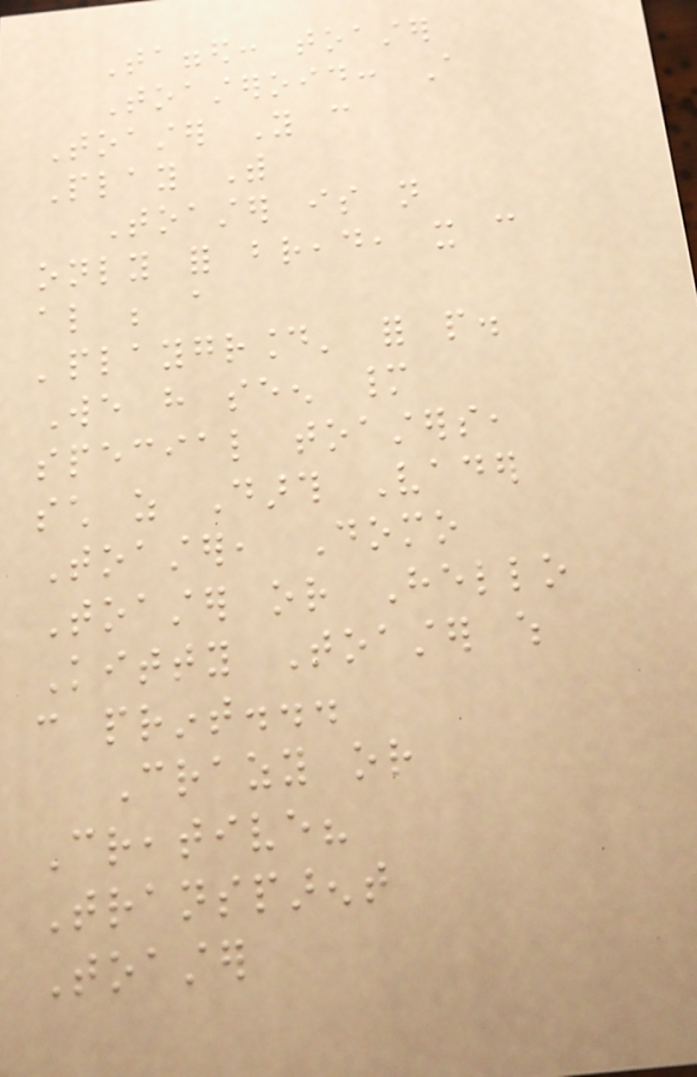Tagged: toaster
Toasteroid: A
Toaster You can
Play With
Toaster is not
only for bread, it can
also be a
'playground' for people.
We have seen many
special toasters,
such as Darth Vader
Toaster, Domo
Toaster or Hello
Kitty Toaster which
can print...
Crazy or
Creative?
Transparent
Toaster
